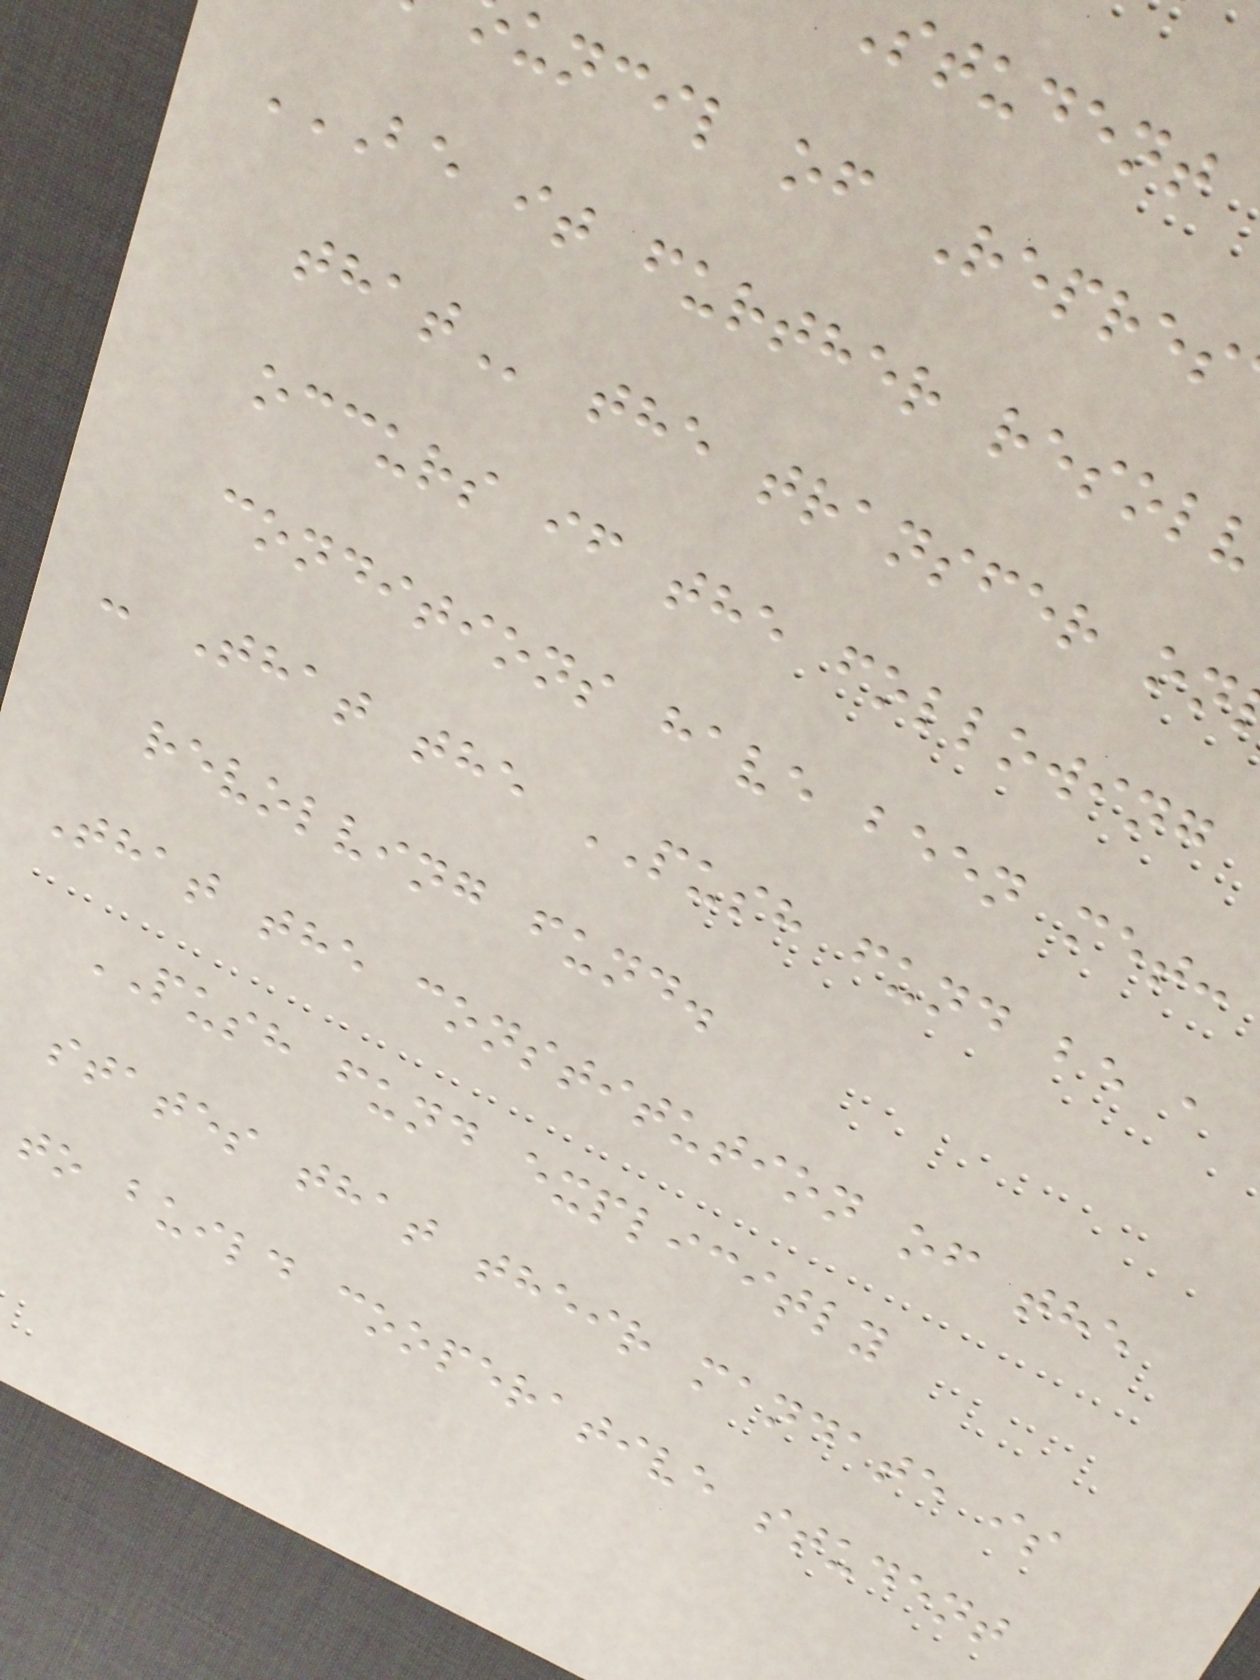student
uncil of Repres
the transfer on
occurs if the following
conditions have been met:
- That the PUSH fund be a
revolving fund.
That the constitution of the
PUSH fund explicitly
states that their mandate is
to build cooperative student
